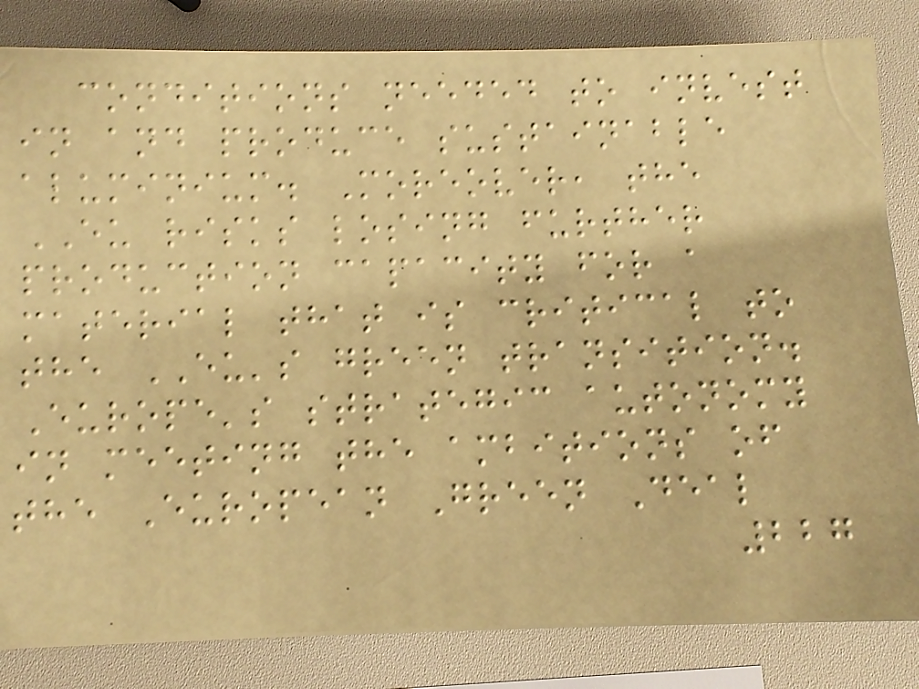conditions needed to invest
in and produce sustainable
aluminium. Moreover, the
EU risks losing further
production capacity for a
material that is critical to
the EU's green transition.
Europe's strategic autonomy
in meeting the ambitions of
the European Green Deal
227
